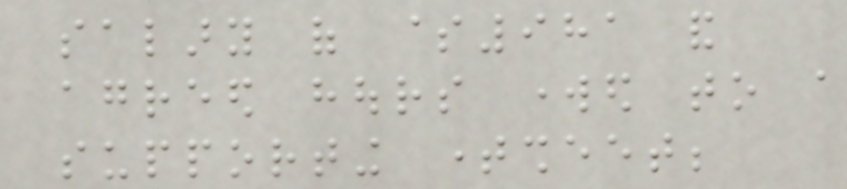salary of $981 and
agreed hours worked to a
supporting timesheet;
